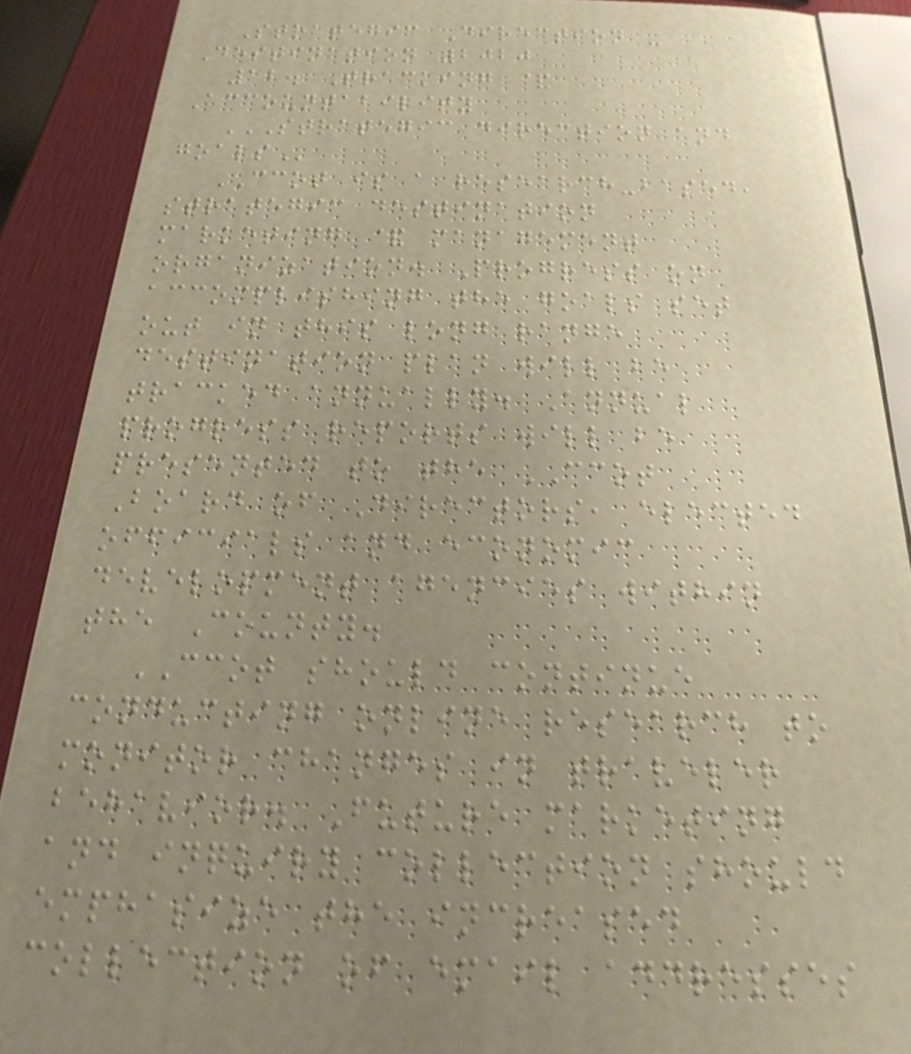Strategic Direction -
Destination 2020
12. Tracking &
Accountability
STRATEGIC DIRECTION AND
GOALS
CCOT is a research-based,
strategic destination
marketing & management
organization. Progress on
accomplishing the goals set
out in this long range
destination plan will be
tracked annually. Annual
progress reports will be
presented to the CCOT
Board of Directors, elected
officials and economic
development agencies within
the County.
CCOT should continue
conducting online research to
monitor changes in traveler
behavior. Future marketing
and inquiry collection should
emphasize the increased
collection of email addresses
